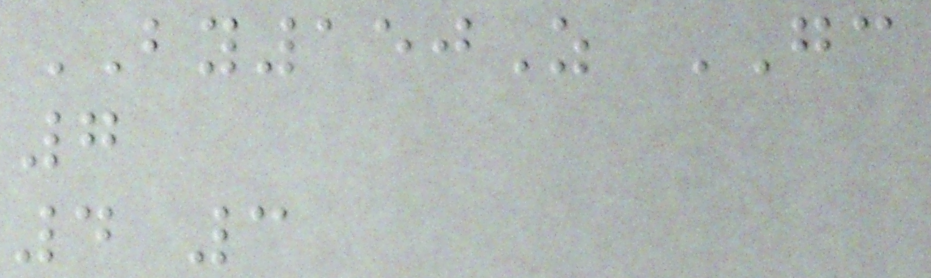BY150Z GC
7
4 3
